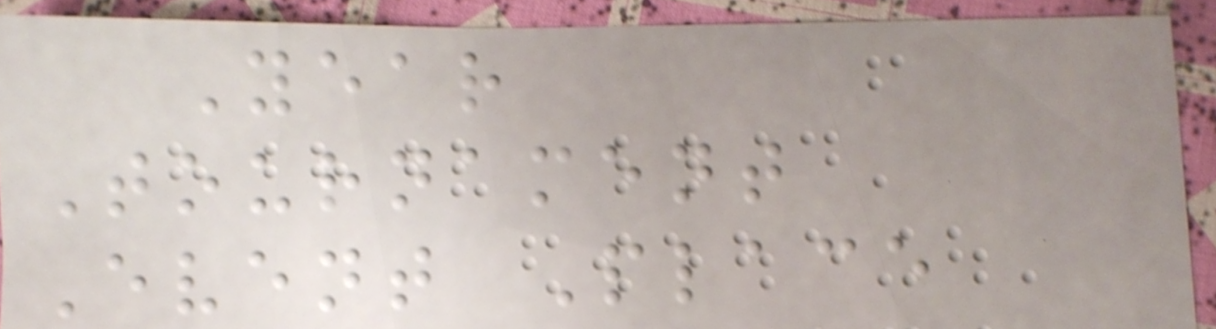Year
Tournament
Event Place
